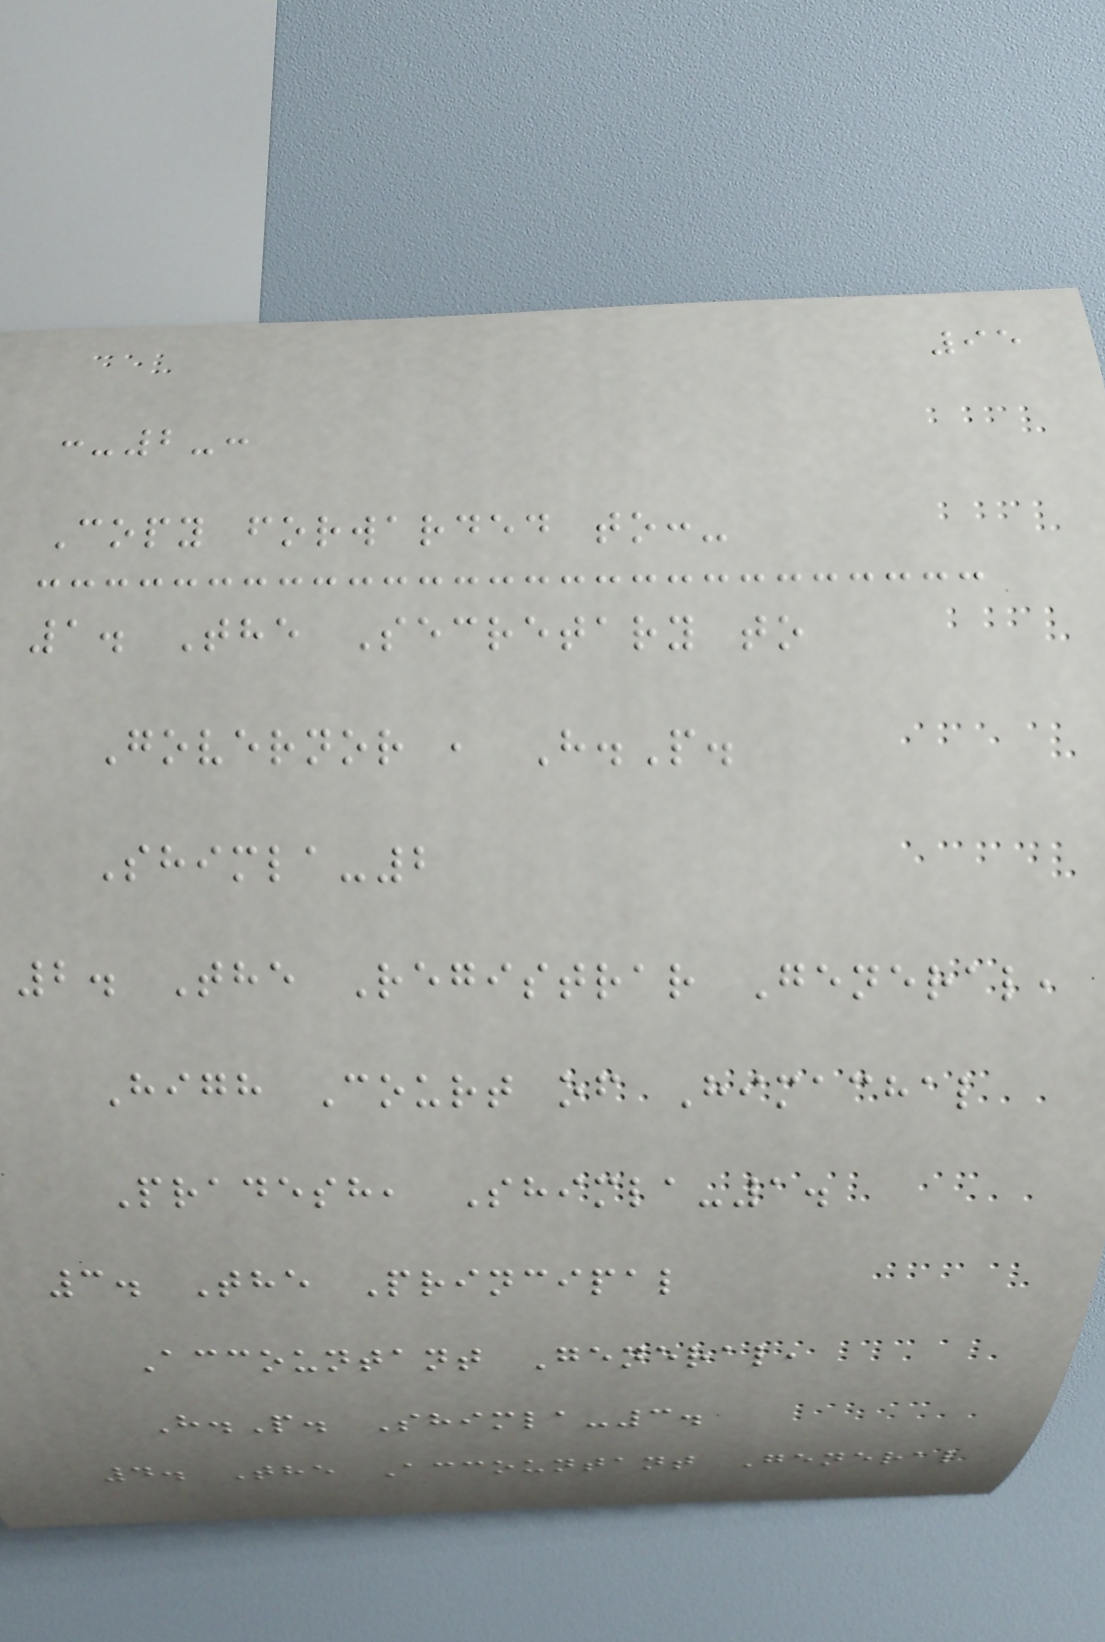95
:-2-:
Copy forwarded to:-
1. The Secretary to
Governor , H.P.
Shimla-2
2. The Registrar General,
High Court of Himachal
Pradesh, Shimla-1.
3. The Principal
Accountant General,
H.P. Shimla-3.
4. The Accountant General
